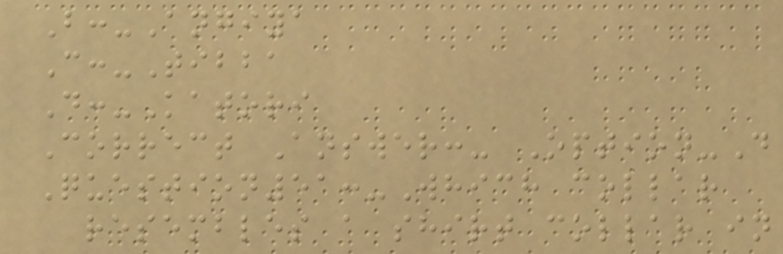B:-Angiya
C:-Tibba
D:-Katori
Correct Answer:- Option-D
Question51:-Which collar
resembles a shirt collar in
